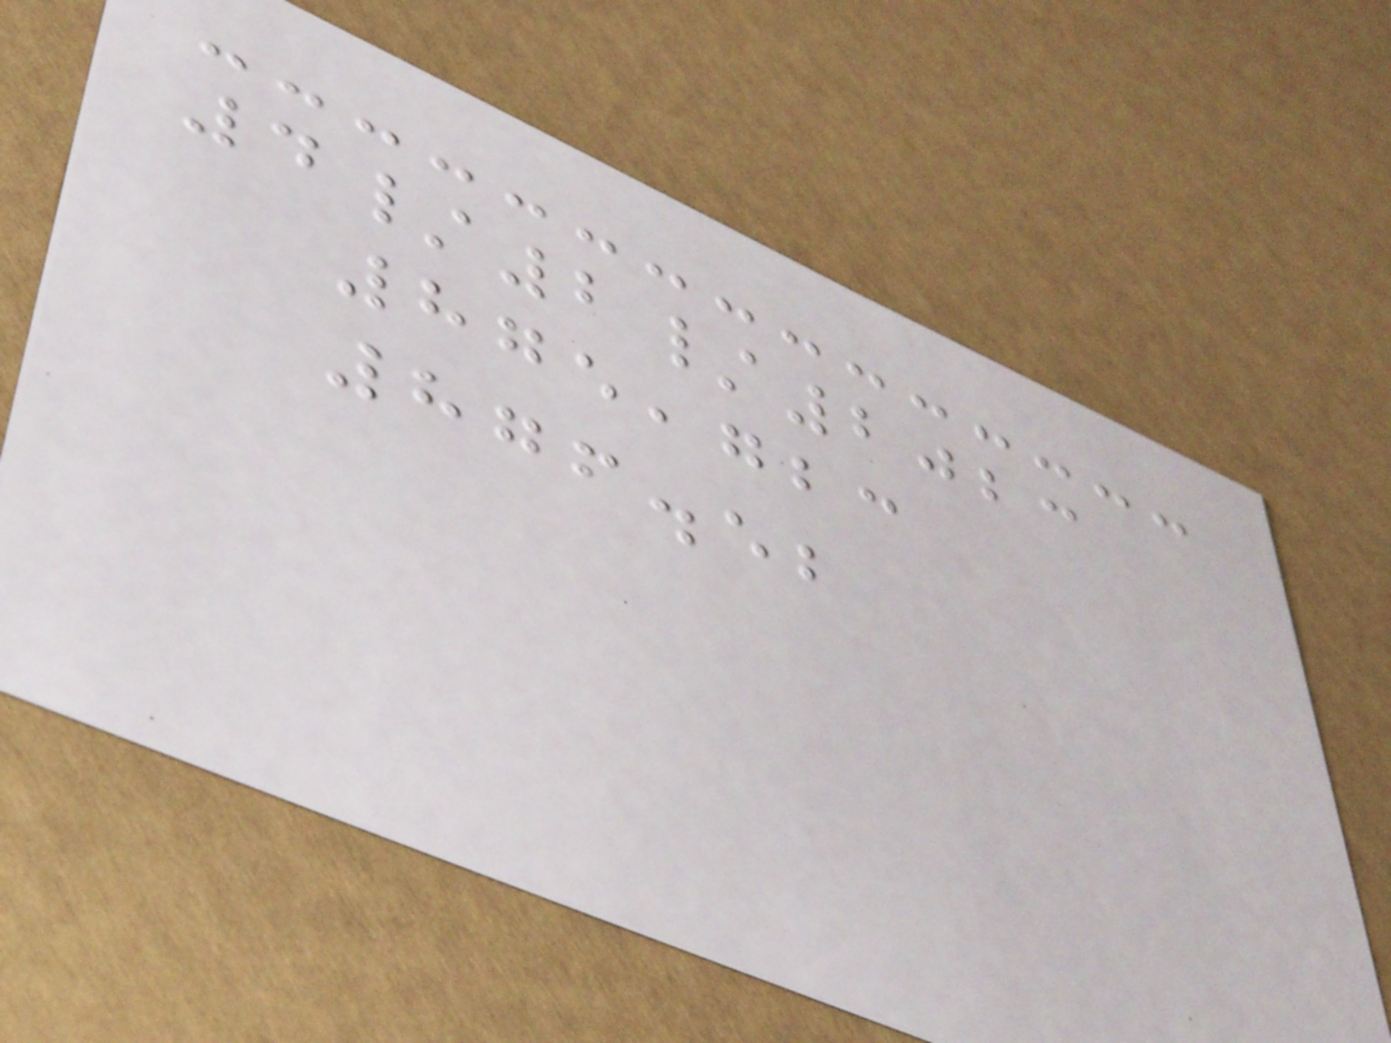4/2/2023
875,723
876.52
